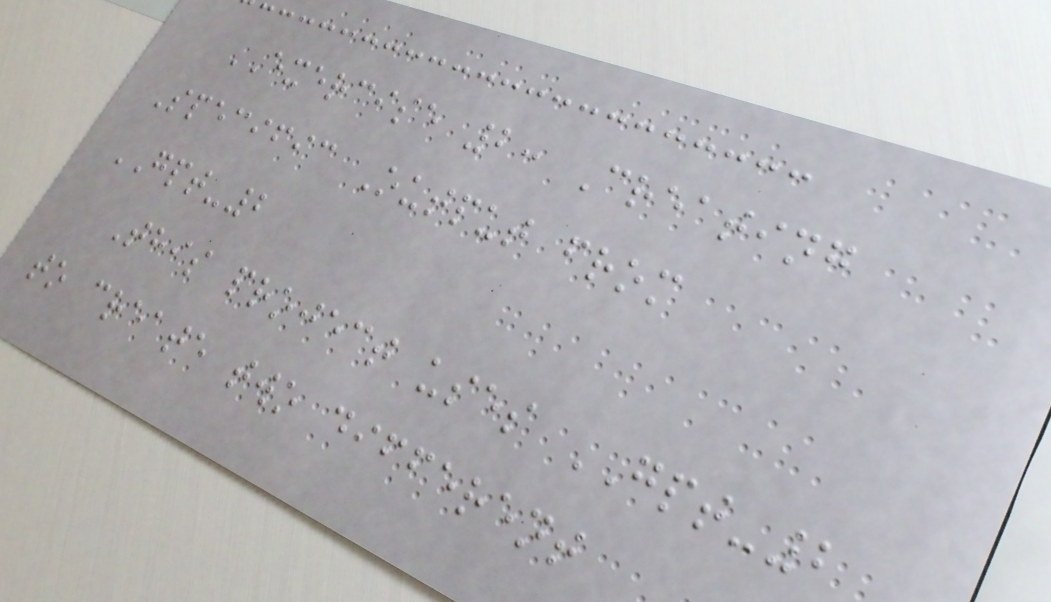EXERCISE 2: Creating
Specific Output from
GPT-2
This project uses GPT-2
to create two different
